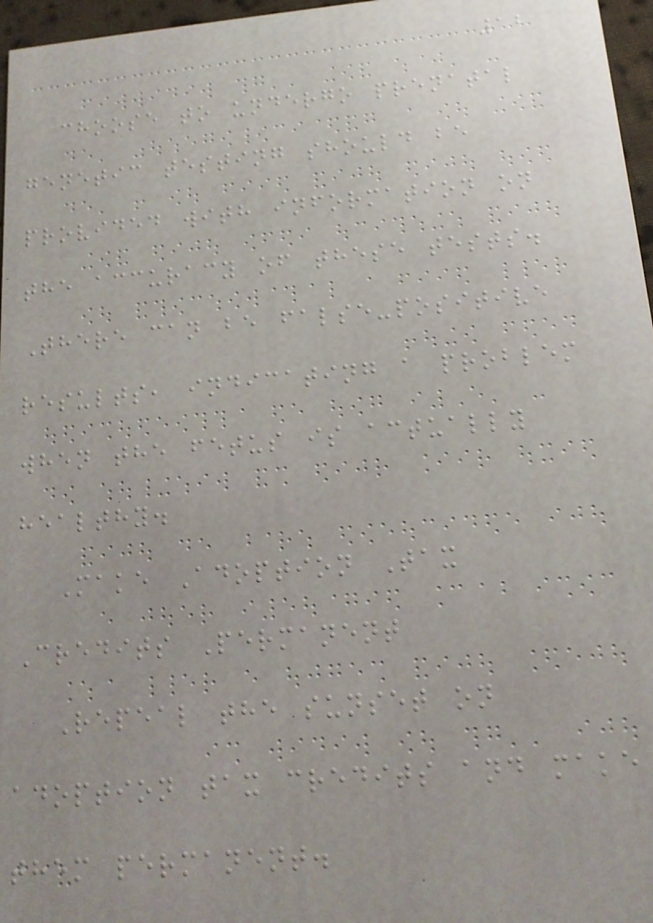12
choose to undergo prenatal
genetic testing should be
provided with information on
the accuracy of these tests.
There can be false-positive
results, indicating a problem
when the fetus is actually
healthy.
Make Adoption Tax
Credits Permanent
Repeal the sunset on
adoption tax credits and make
them permanent.
